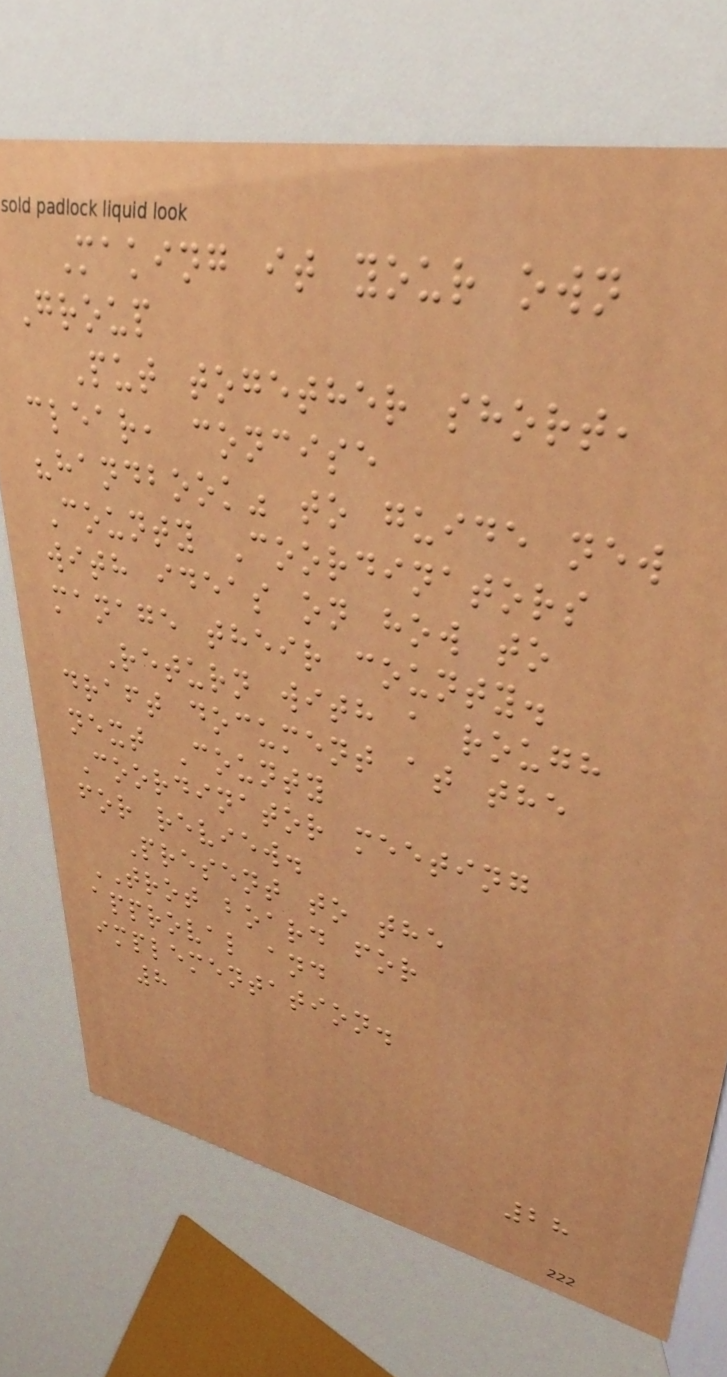Making it your own
Group
Put together short,
clear, concise
"handbook" to guide new
County Coordinators
with ideas on how to
manage their county.
Return with a rough
draft document at the
next County
Coordinator meeting
for review.
Present to the
TROT board for
approval and
implementation.
8
28
